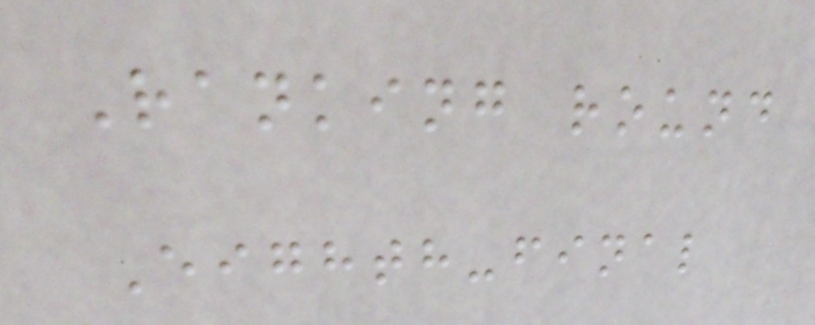Ranking round
Eighth-final
